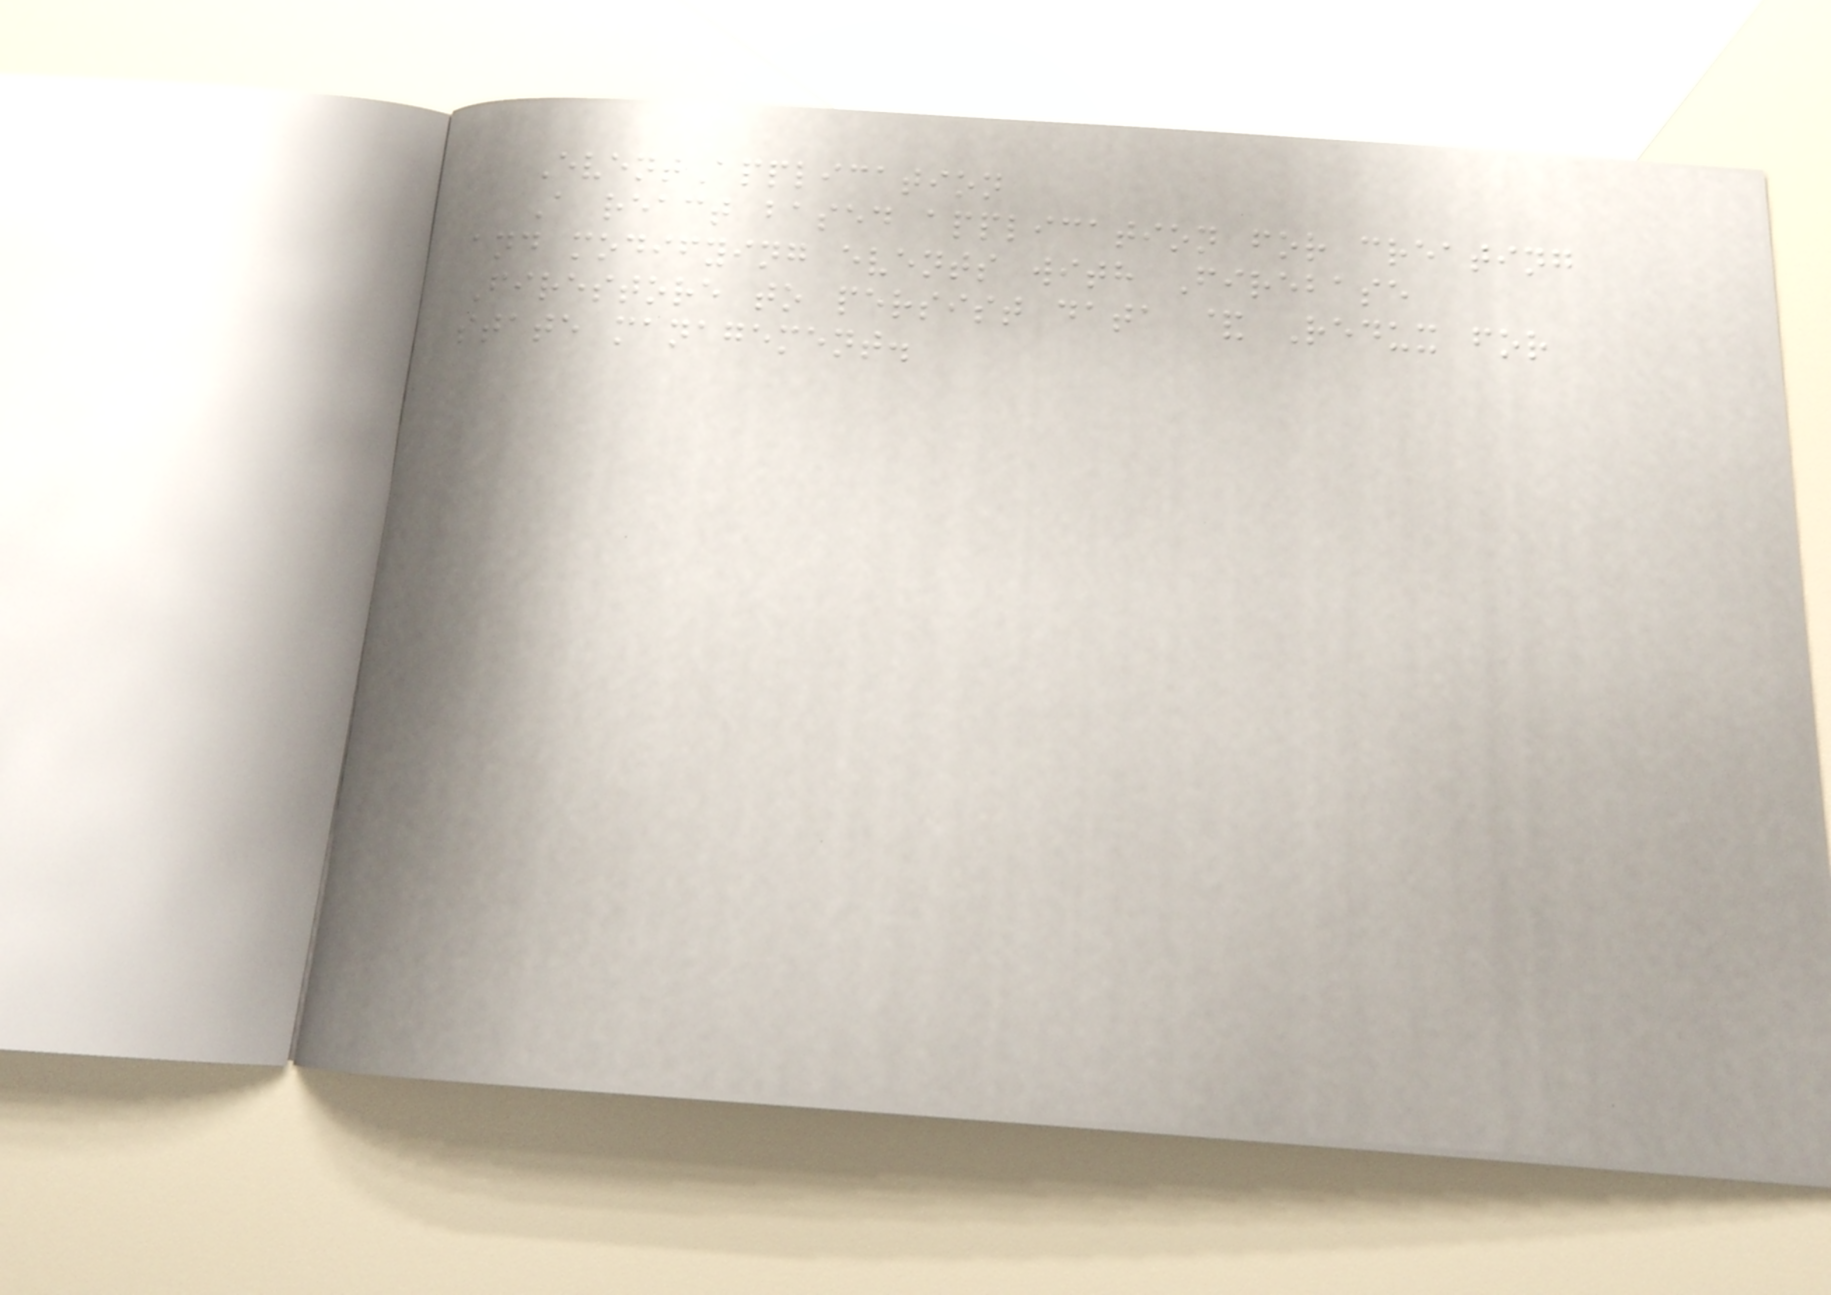EventApplication
A react based application for creating
and modifying events with Firebase
Firestore to persist data & Redux for
state management.
